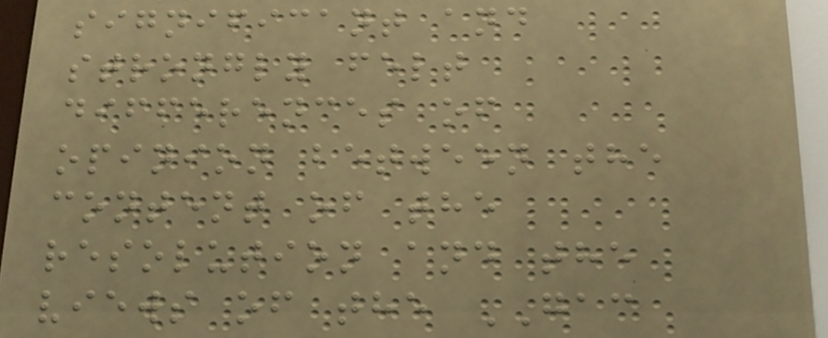significant and
strongly felt
differences of
opinion between the
content of the
resolution and the
views of the GAC
